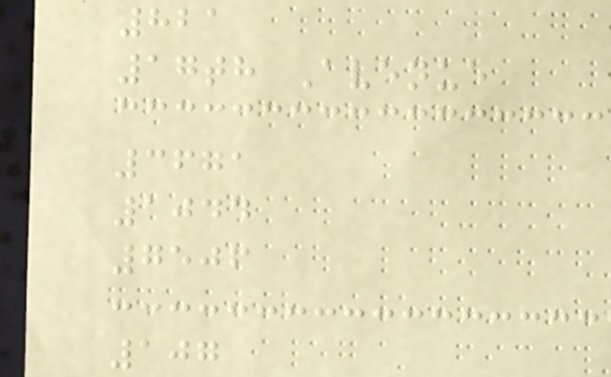821
17th Avenue
3671
1044
7506
107
